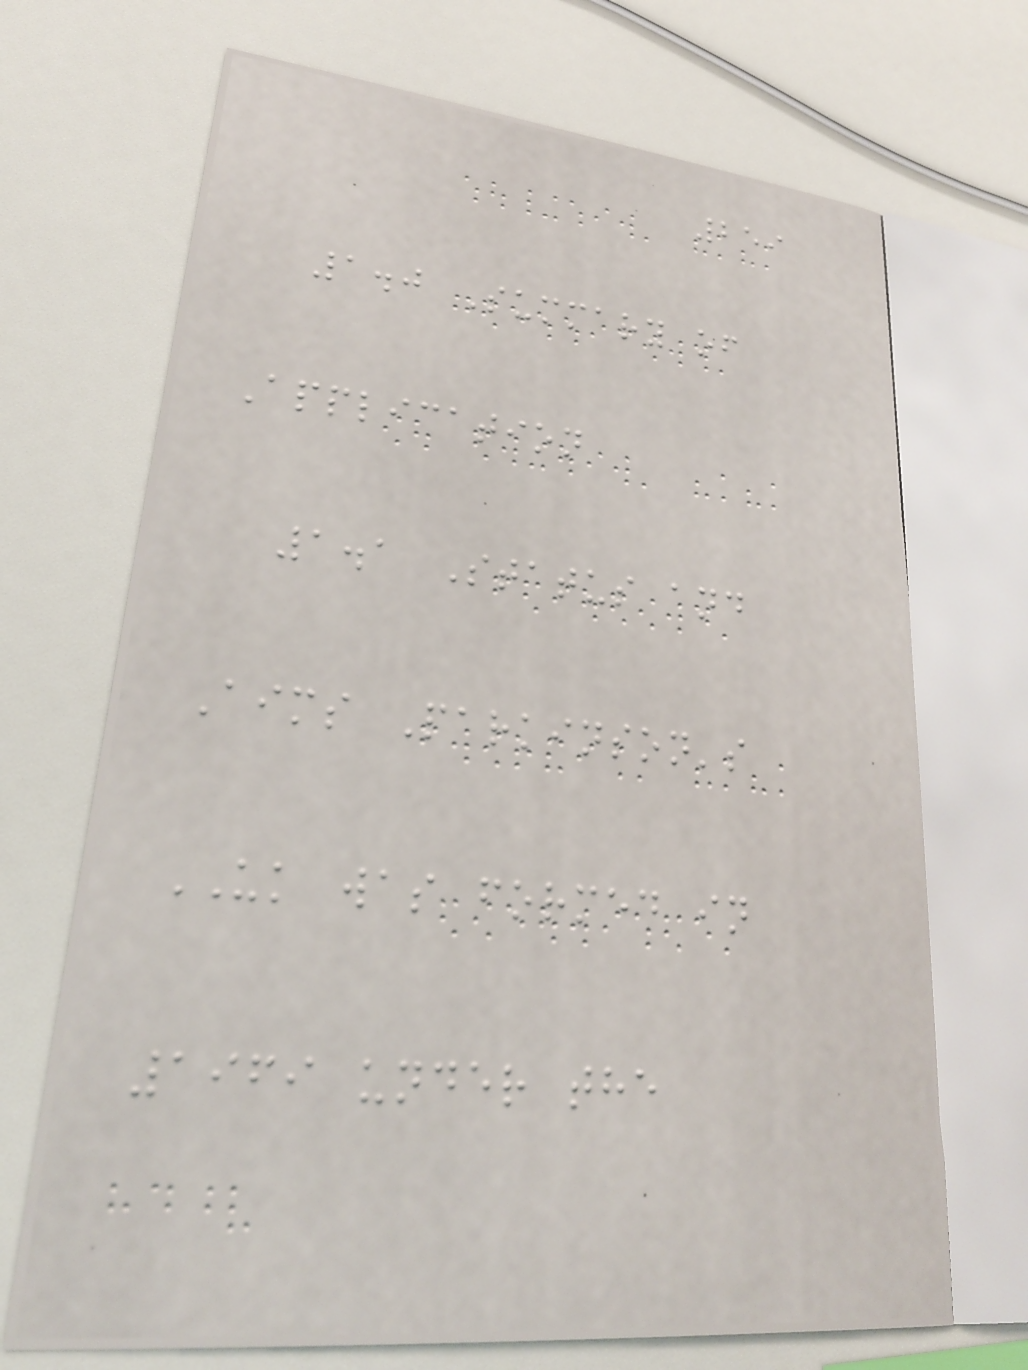259
1.0 Summary of
Application
1.1 Status and
Aims Parkinson's
UK was formed in
1969 under the
